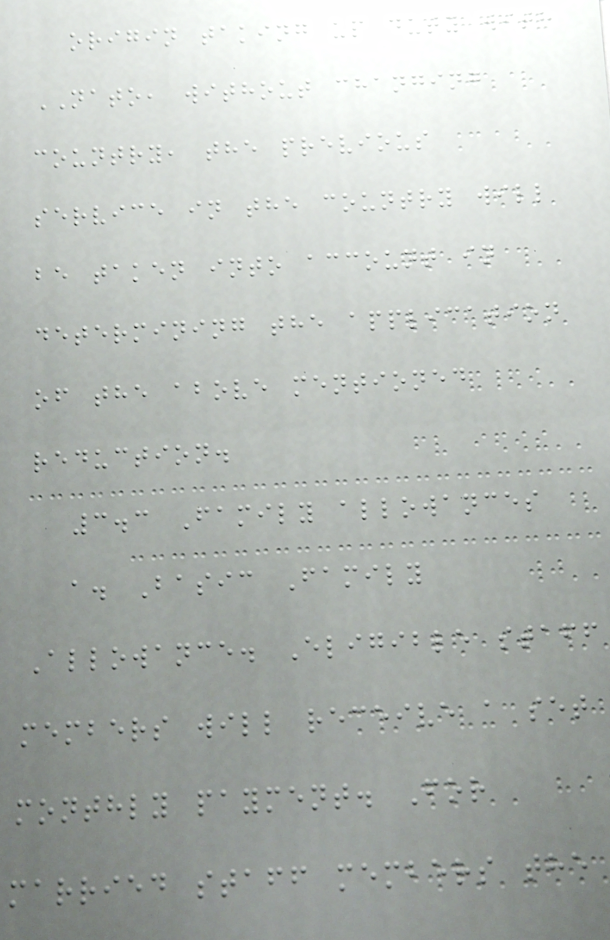origin taking up duty with
NATO, without changing
country, the previous
service in the country will
be taken into account in
determining the application
of the above mentioned
reduction.
3.3 Family allowances
a. Basic Family
Allowance. Eligible staff
members will receive a set
monthly payment. For
married staff members the
